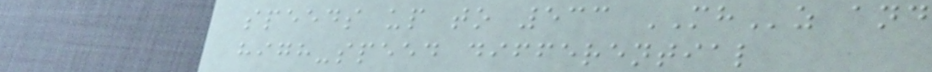speeds up to 533 MHz and
high-speed differential
